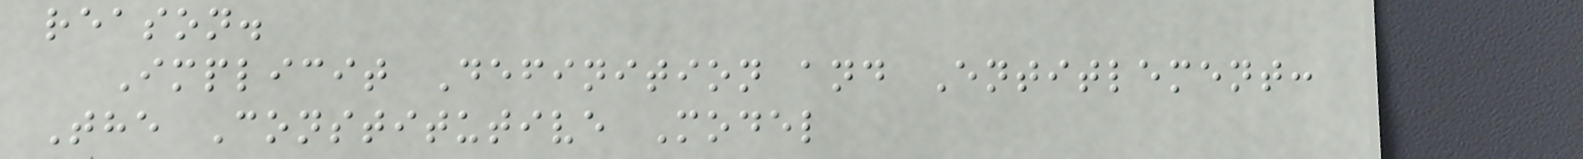reason.
Implicit Definition and Entitlement:
The Constitutive Model
